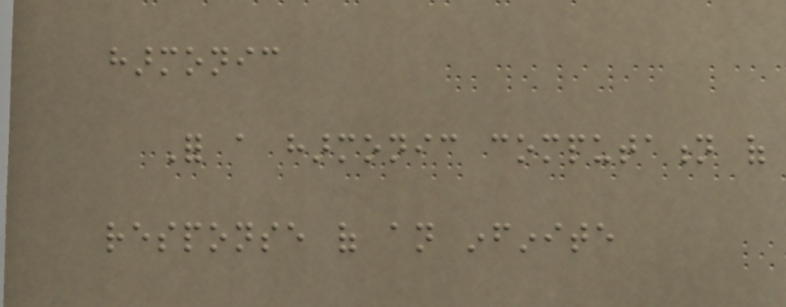harmonic
For a harmonic computation of
response of an infinite
